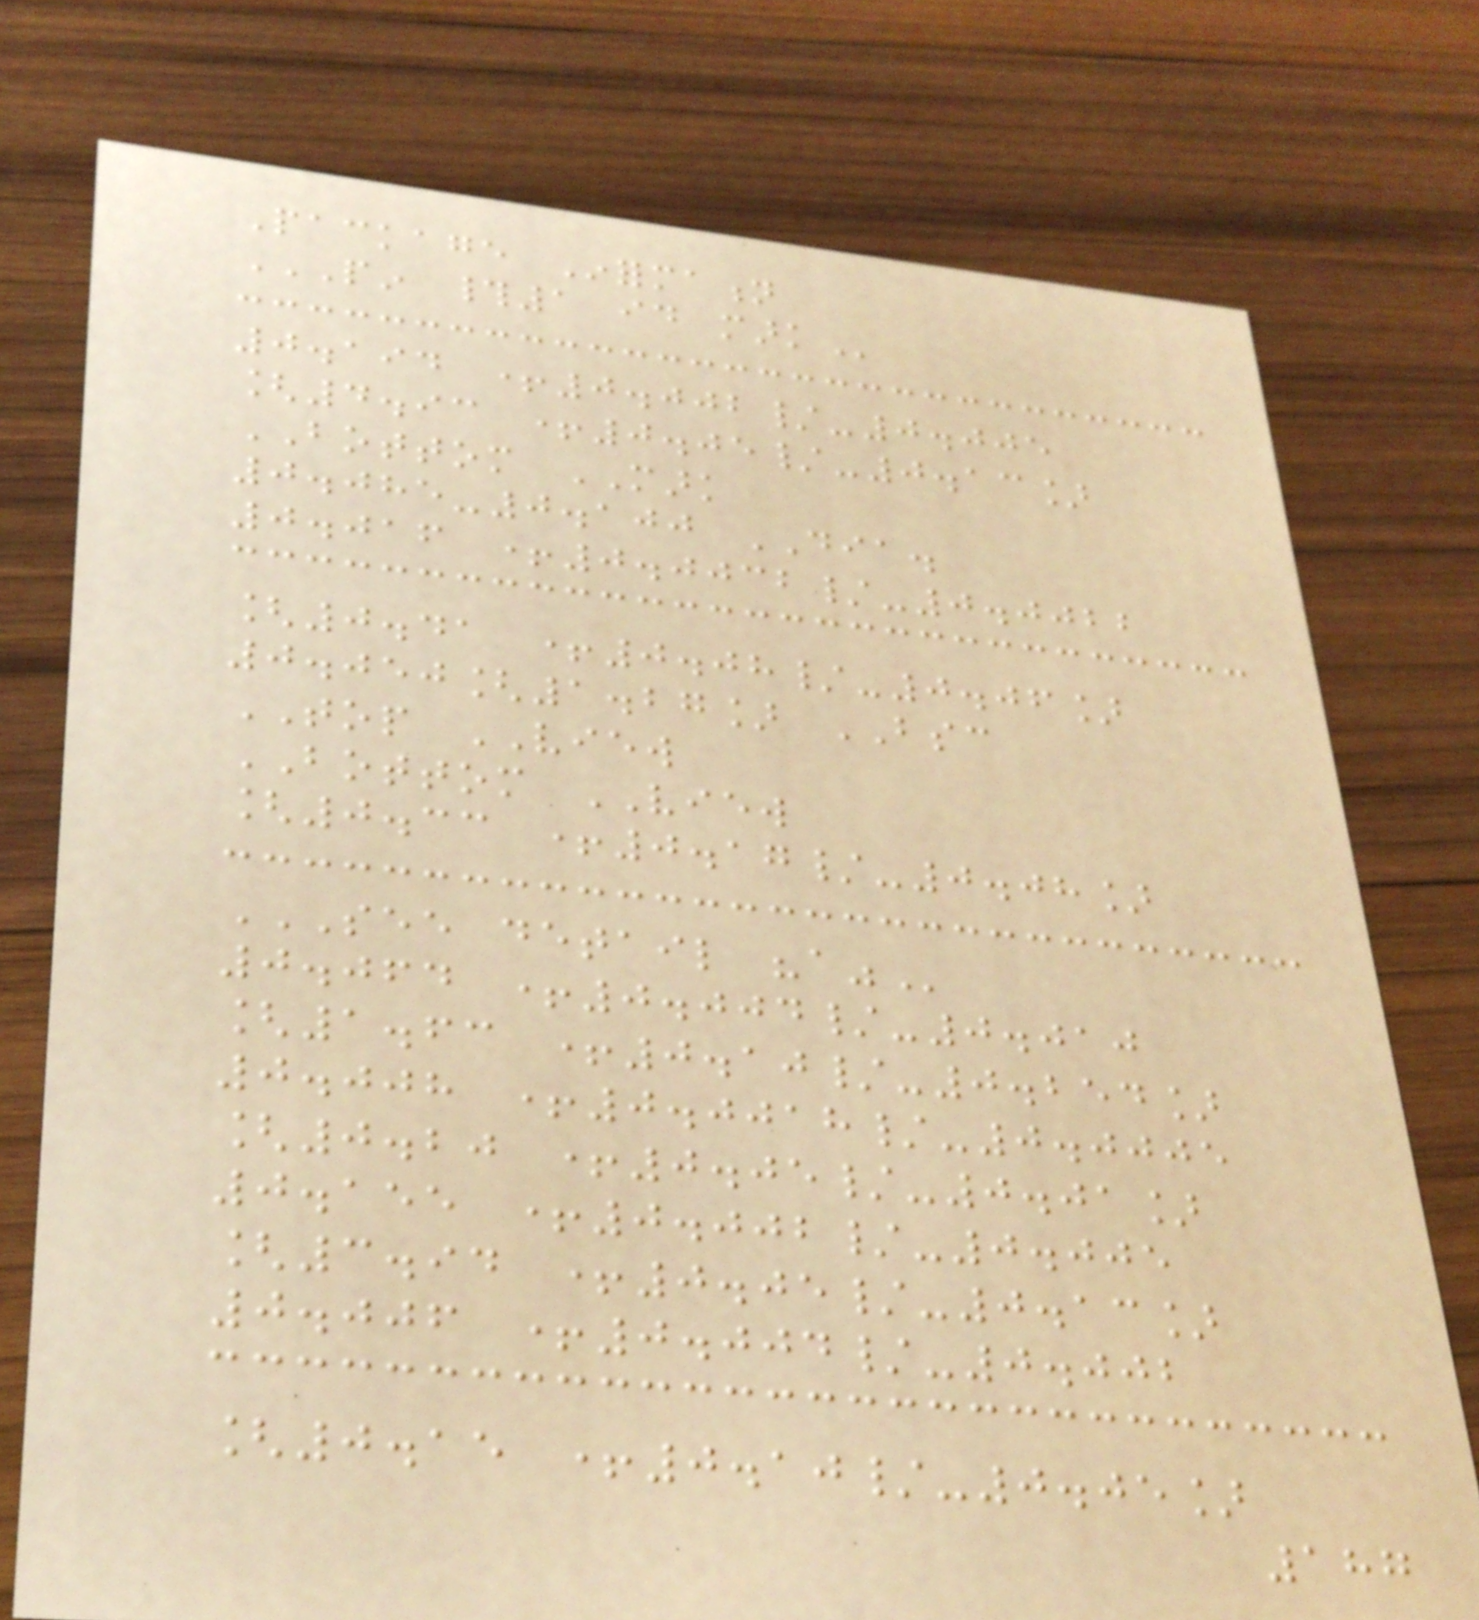Package Information
PIN #1 ID MARK
0.194 +0.002/-0.005
[4.93 +0.05/-0.13]
BOTTOM MARK
0.085-0.100 DIA.
0.016 +0.0032/-0.0022
[0.41 +0.08/-0.06]
0.050[1.27] BSC
TOP VIEW
BOTTOM VIEW
[0.33 +0.17/-0.08]
SEE DETAIL "A"
0.064 +0.004/-0.010
[1.63 +0.10/-0.254]
0.008 +0.0018/-0.0005
[0.20 +0.05/-0.01]
0.155 +0.002/-0.005
[3.94 +0.05/-0.13]
0.006 +0.004/-0.002
[0.15 +0.10/-0.05]
187
